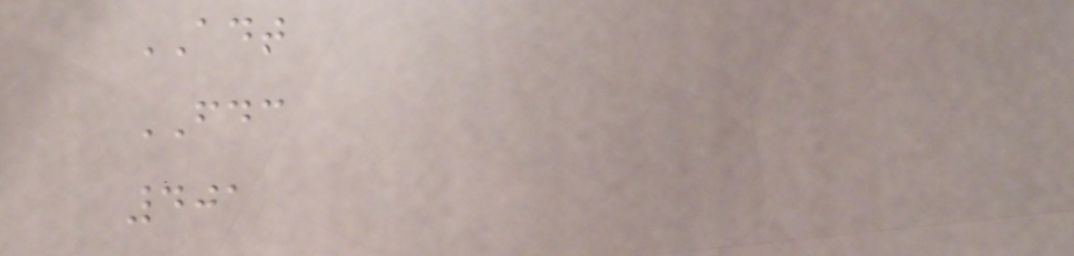ADT
FDC
401
